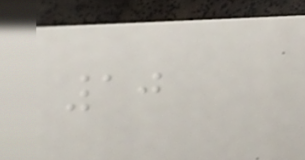10
